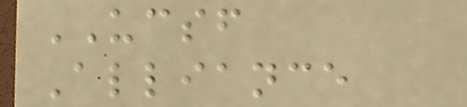UCSF
Alliance
